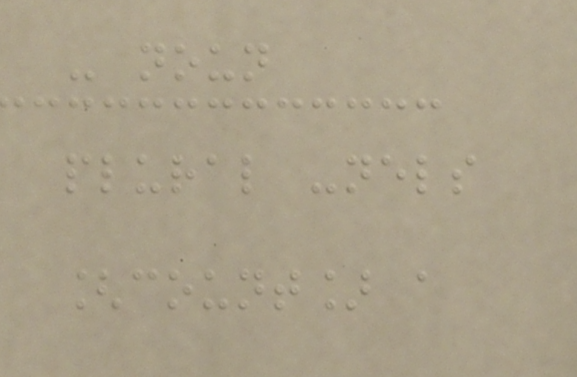- noun
plural -nels
[count] a
